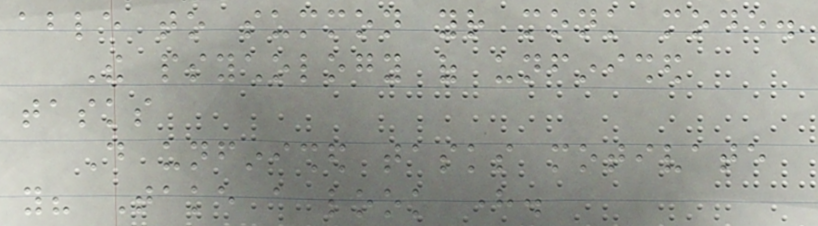able to summon your monk mode.
The psychology of unfinished
tasks
Do unfinished tasks motivate
you? Take a look here.
